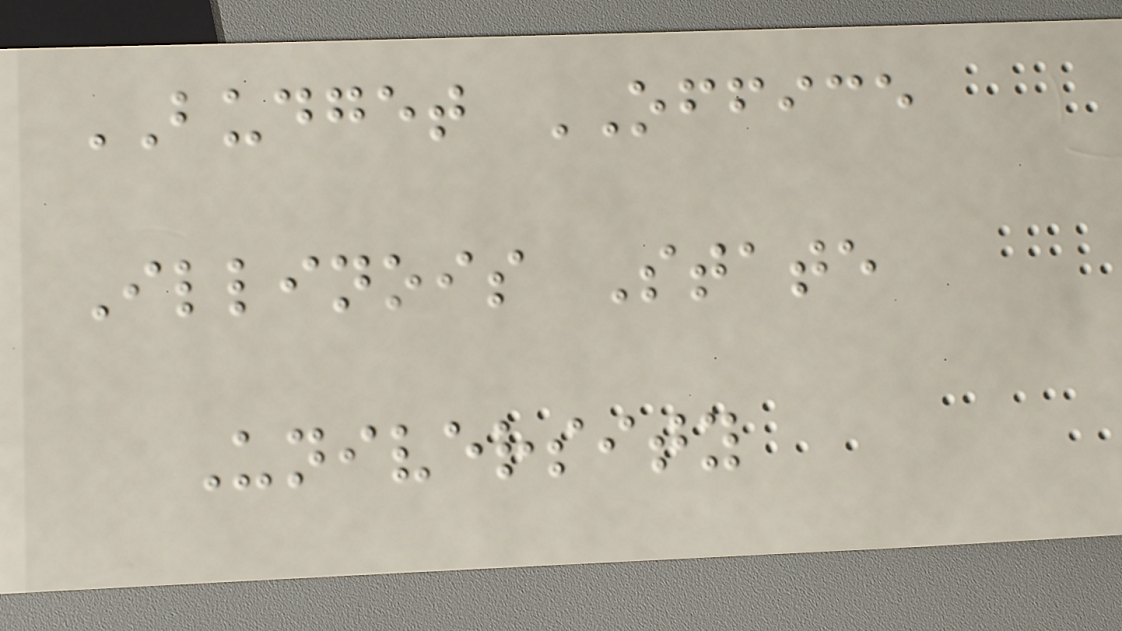BUDGET OFFICE
Illinois State
University
